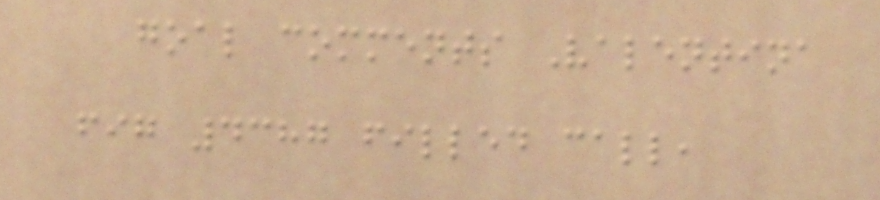goal comments Valentina
fig 4387 filled call,
